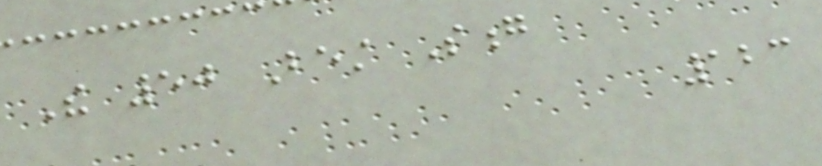The 50 Best Song
123
